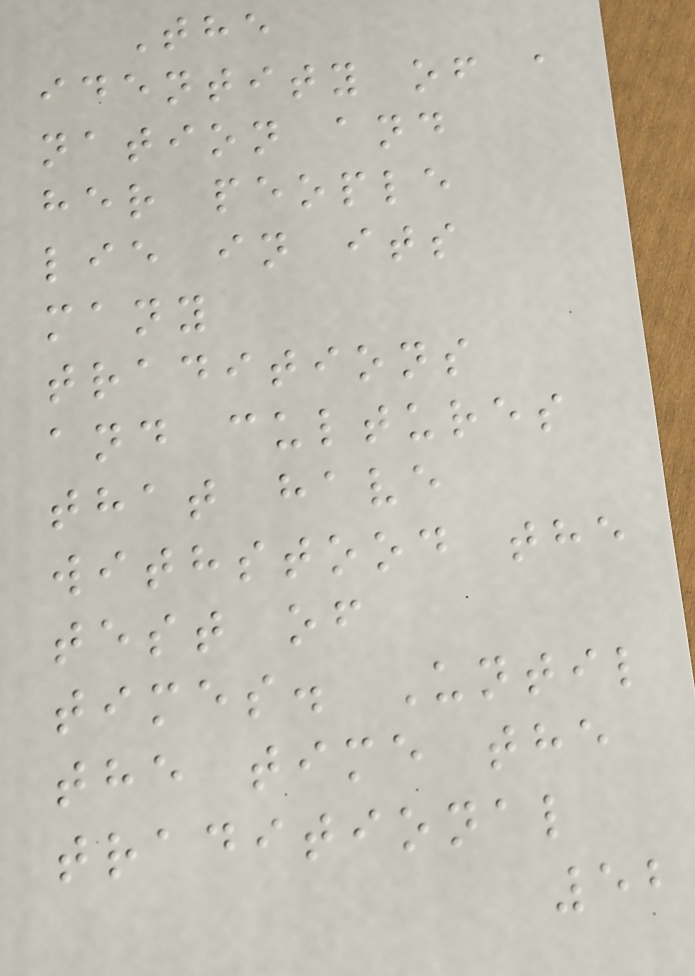The
identity of a
nation and
her people
lie in its
many
traditions
and cultures
that have
withstood the
test of
times. Until
the time the
traditional
52
